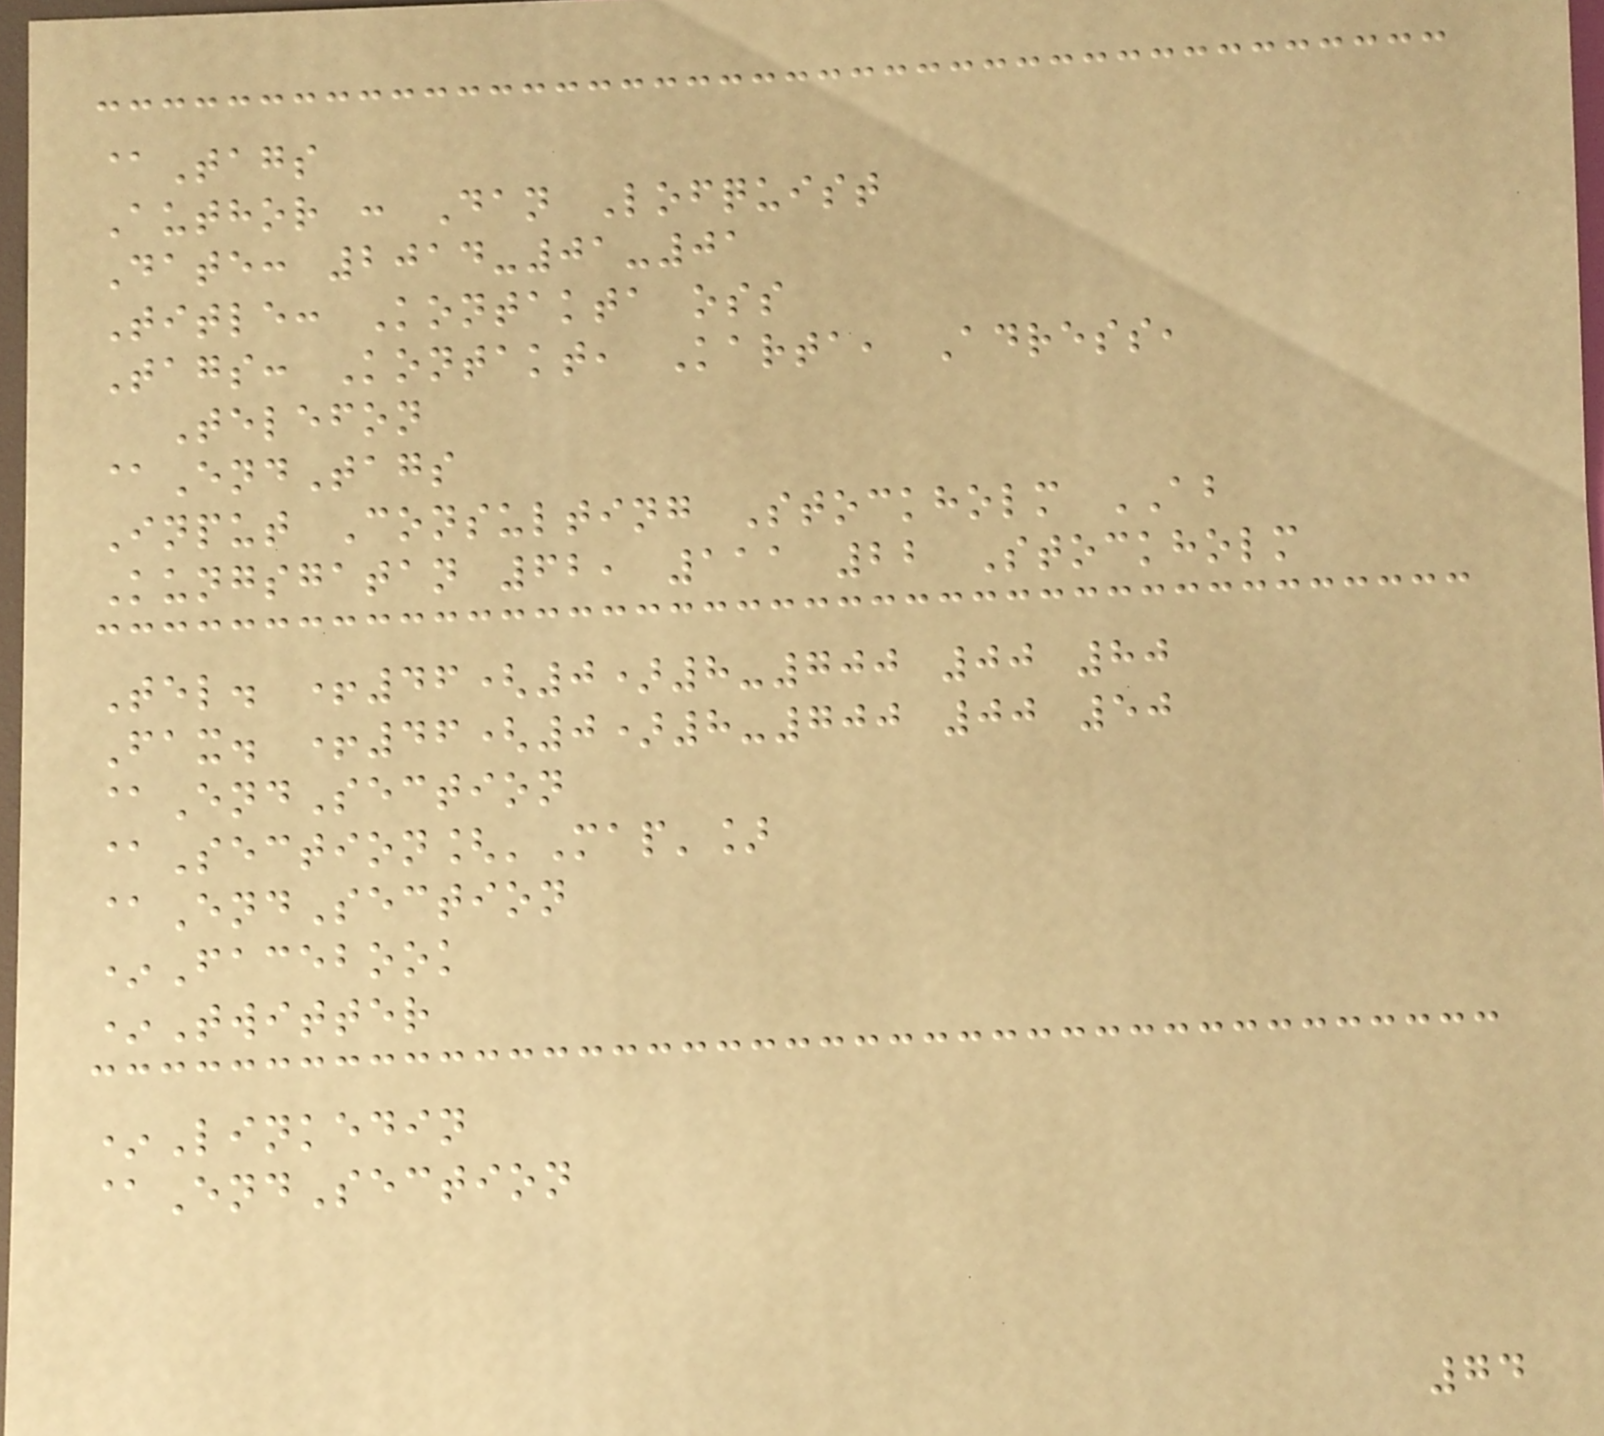@Tags
Author : Dan Lofquist
Date: 2014-01-01
Title: Kontakta oss
Tags: Kontakt, Karta, Adress,
Telefon
@EndTags
Input Consulting Stockholm AB
Kungsgatan 62, 111 22 Stockholm
Tel. +46(0)8-700 00 80
Fax. +46(0)8-700 00 50
@EndSection
@Section['Map']
@EndSection
*Facebook
*Twitter
*Linkedin
@EndSection
74
